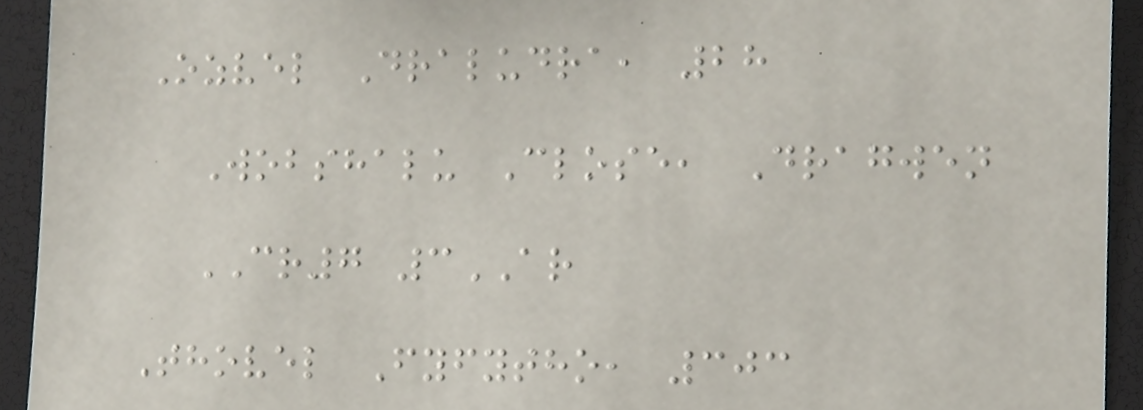Ozvel Draludra, 28
Wobshalu Close, Dragwen
CR7 3AR
Thovel Fyfytho, 303
